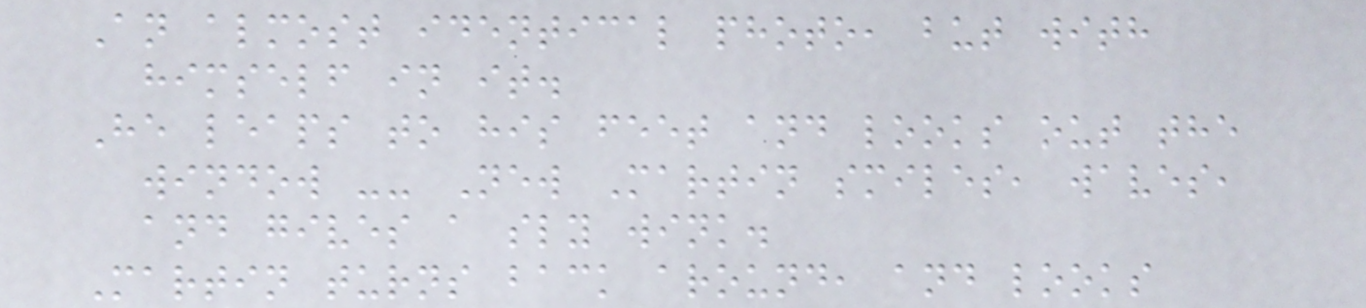An almost identical photo, but with
himself in it.
He leaps to his feet and looks out the
window -- New Martin smiles, waves,
and gives a sly wink.
Martin turns back around, and looks
